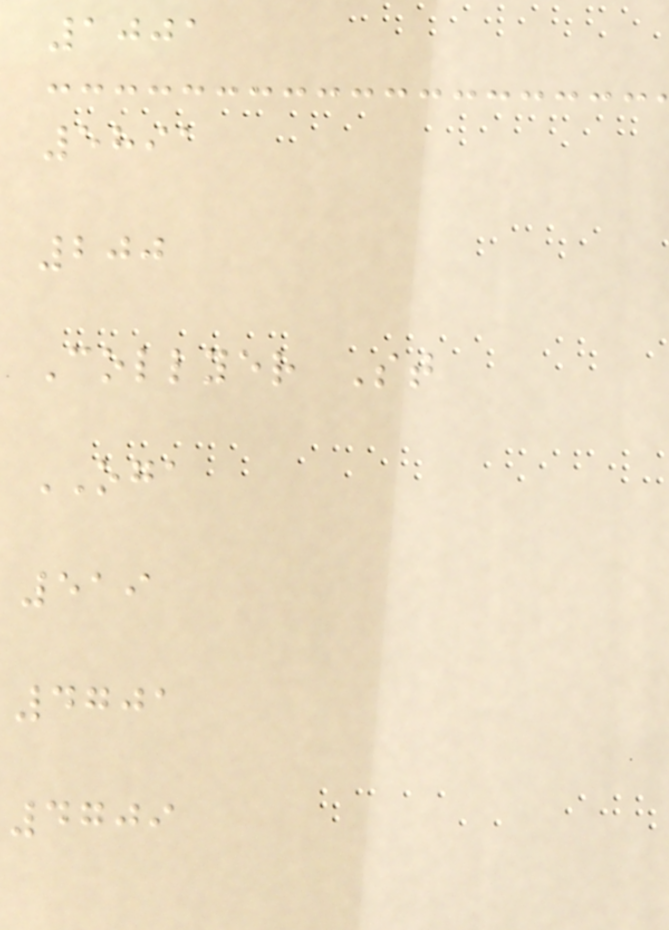1001
5891
200
Collyer St
OGA
519
4701
4709
